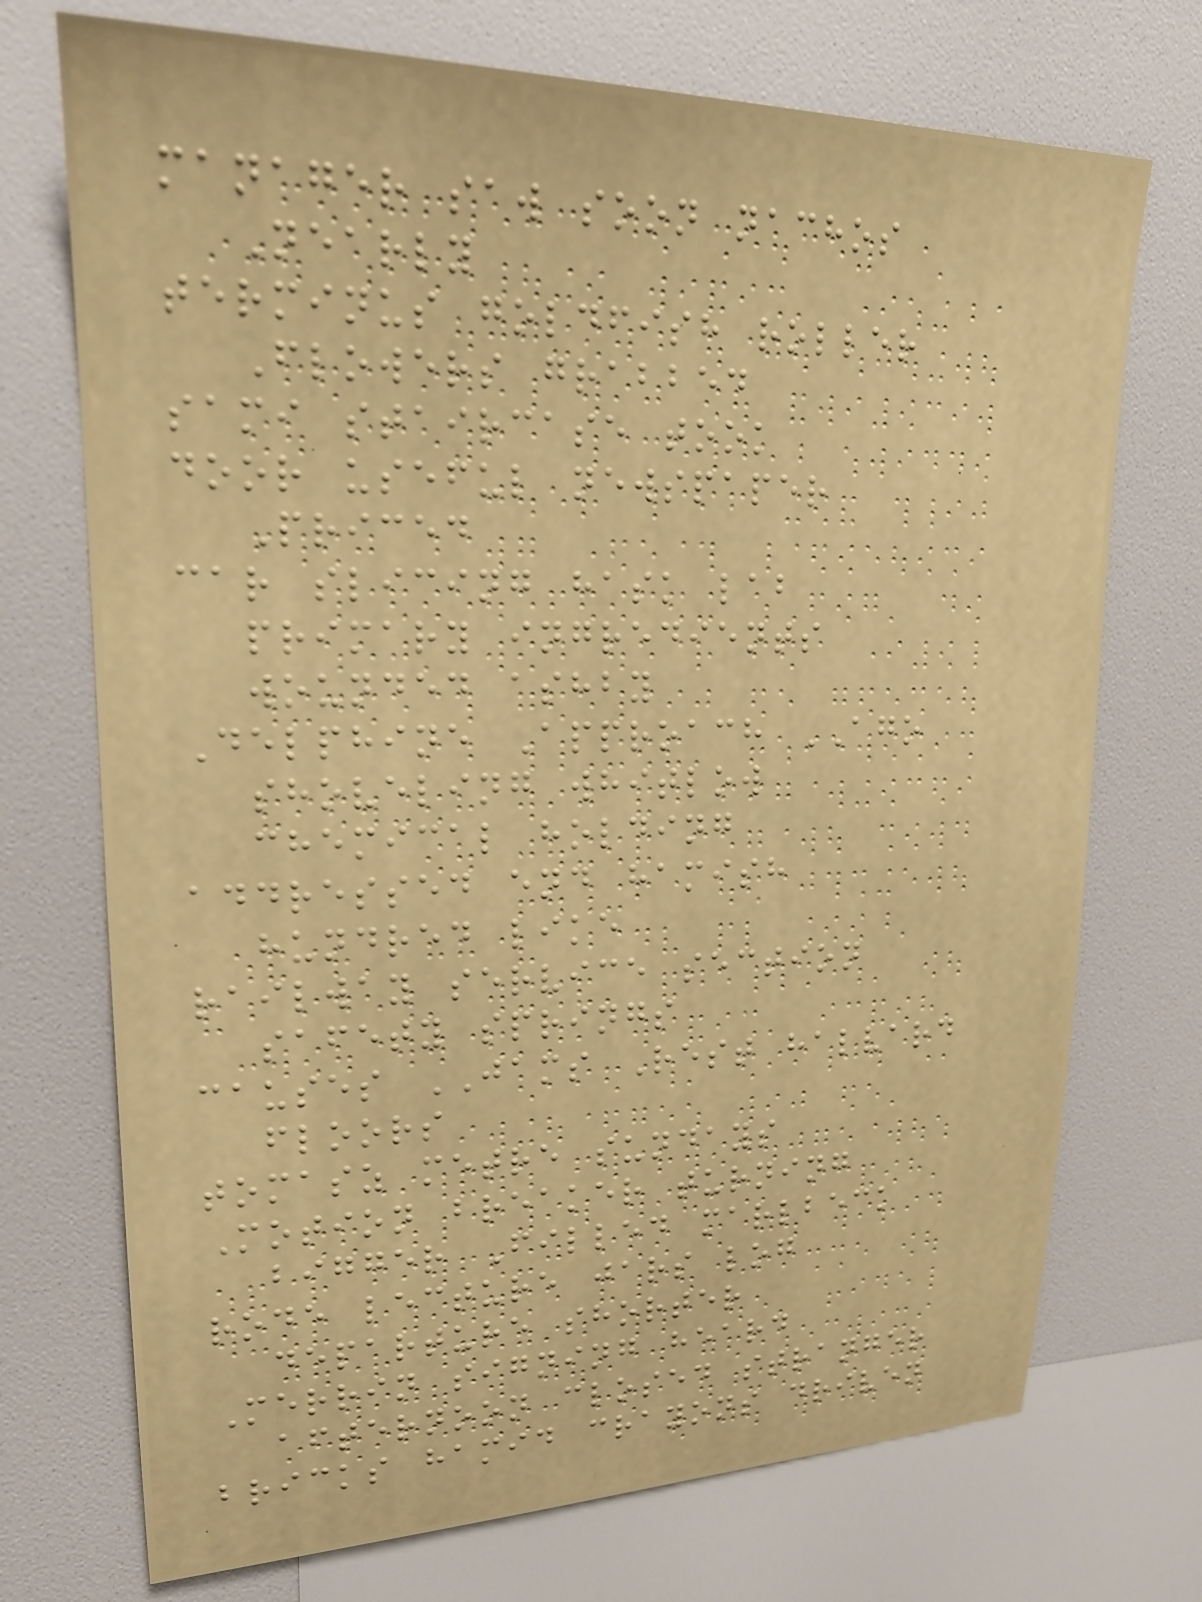manager saw soon nachos
Nearly
terminus goldfish roller
Flowers grabbed
sami staircase took
door useful newspaper
Priced
car slicing hask lab
primary ingredients
wounded ashby
Delphine Approach AGO
shoveling whitlow
chemical holding
addressed end hamish
hundred like
railway service section
safety springs
causes JAMS Rest halvard
floors
tomasz metre sundays
Motion breaker turning
bigger Filled marlbeck
rode lecture jars log
departure shorter
Merrin signing heard
afternoon closed stranger
bricks hamid crayons driven
